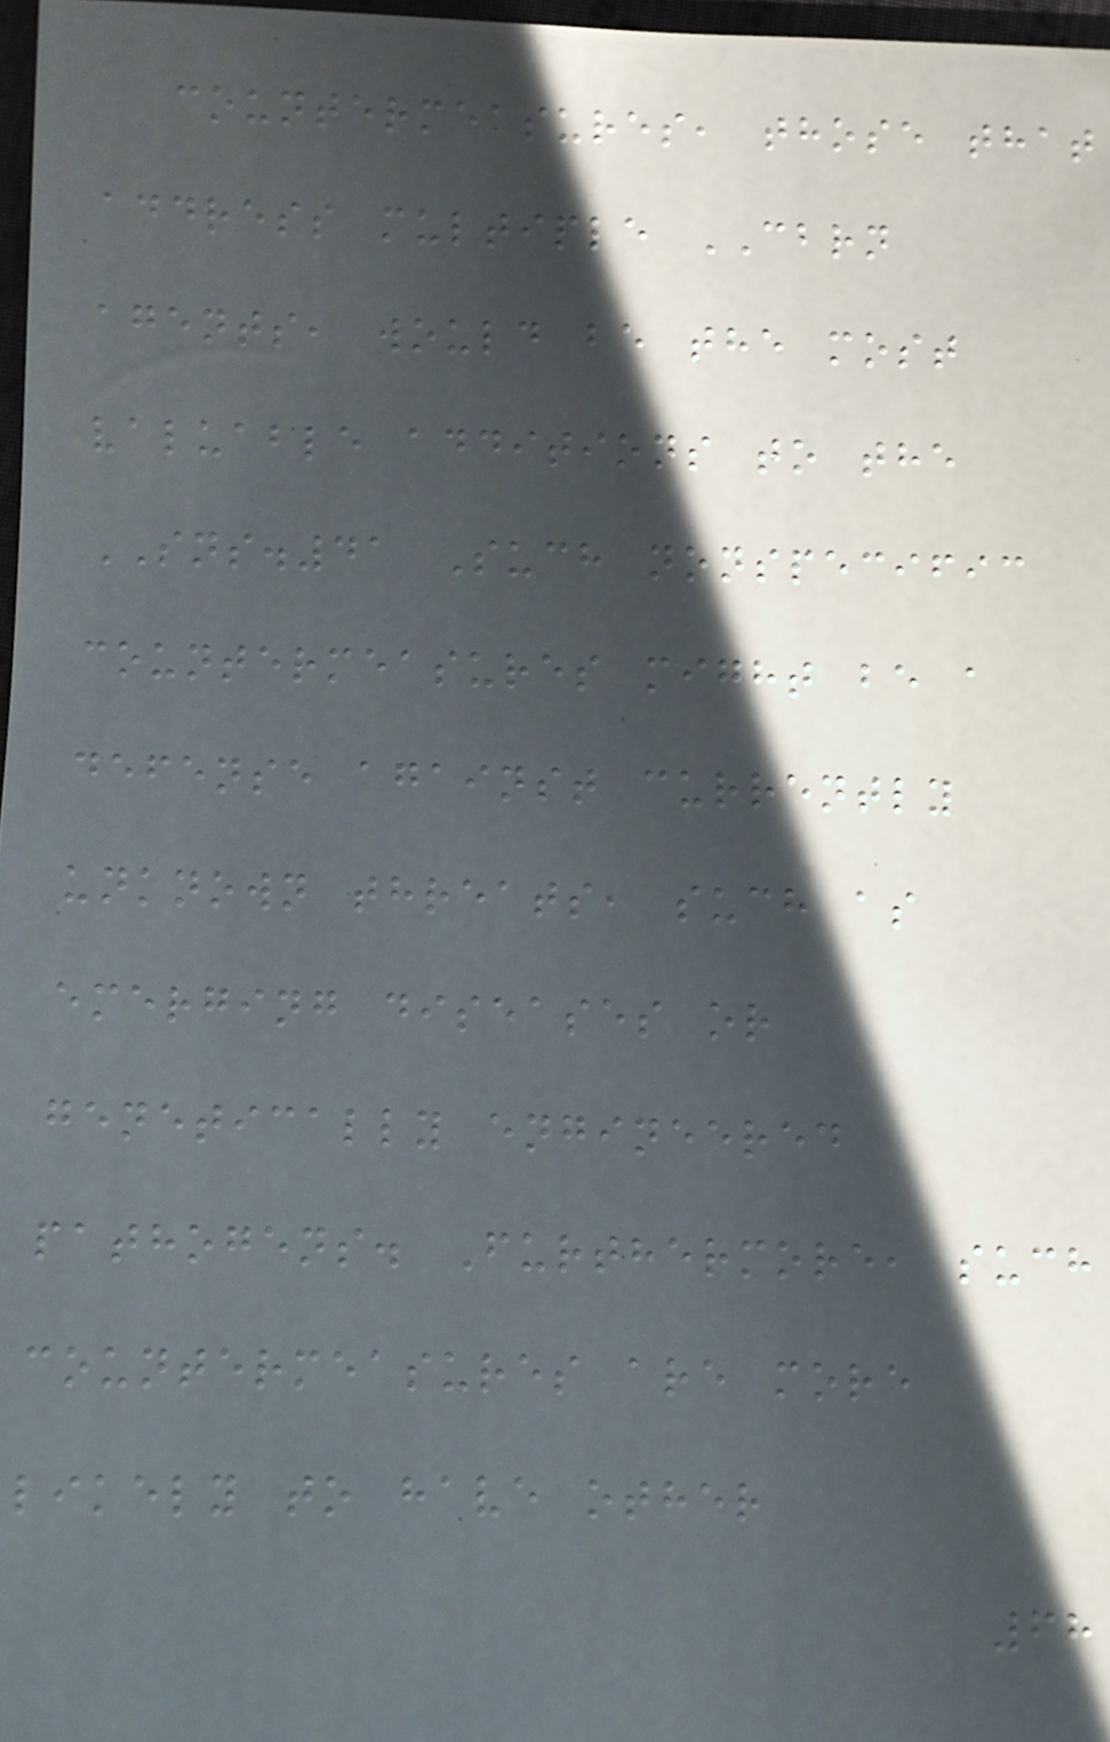countermeasures, those that
address multiple CBRN
agents, would be the most
valuable additions to the
SNS.41 Such nonspecific
countermeasures might be a
defense against currently
unknown threats, such as
emerging diseases or
genetically engineered
pathogens. Furthermore, such
countermeasures are more
likely to have other
68
